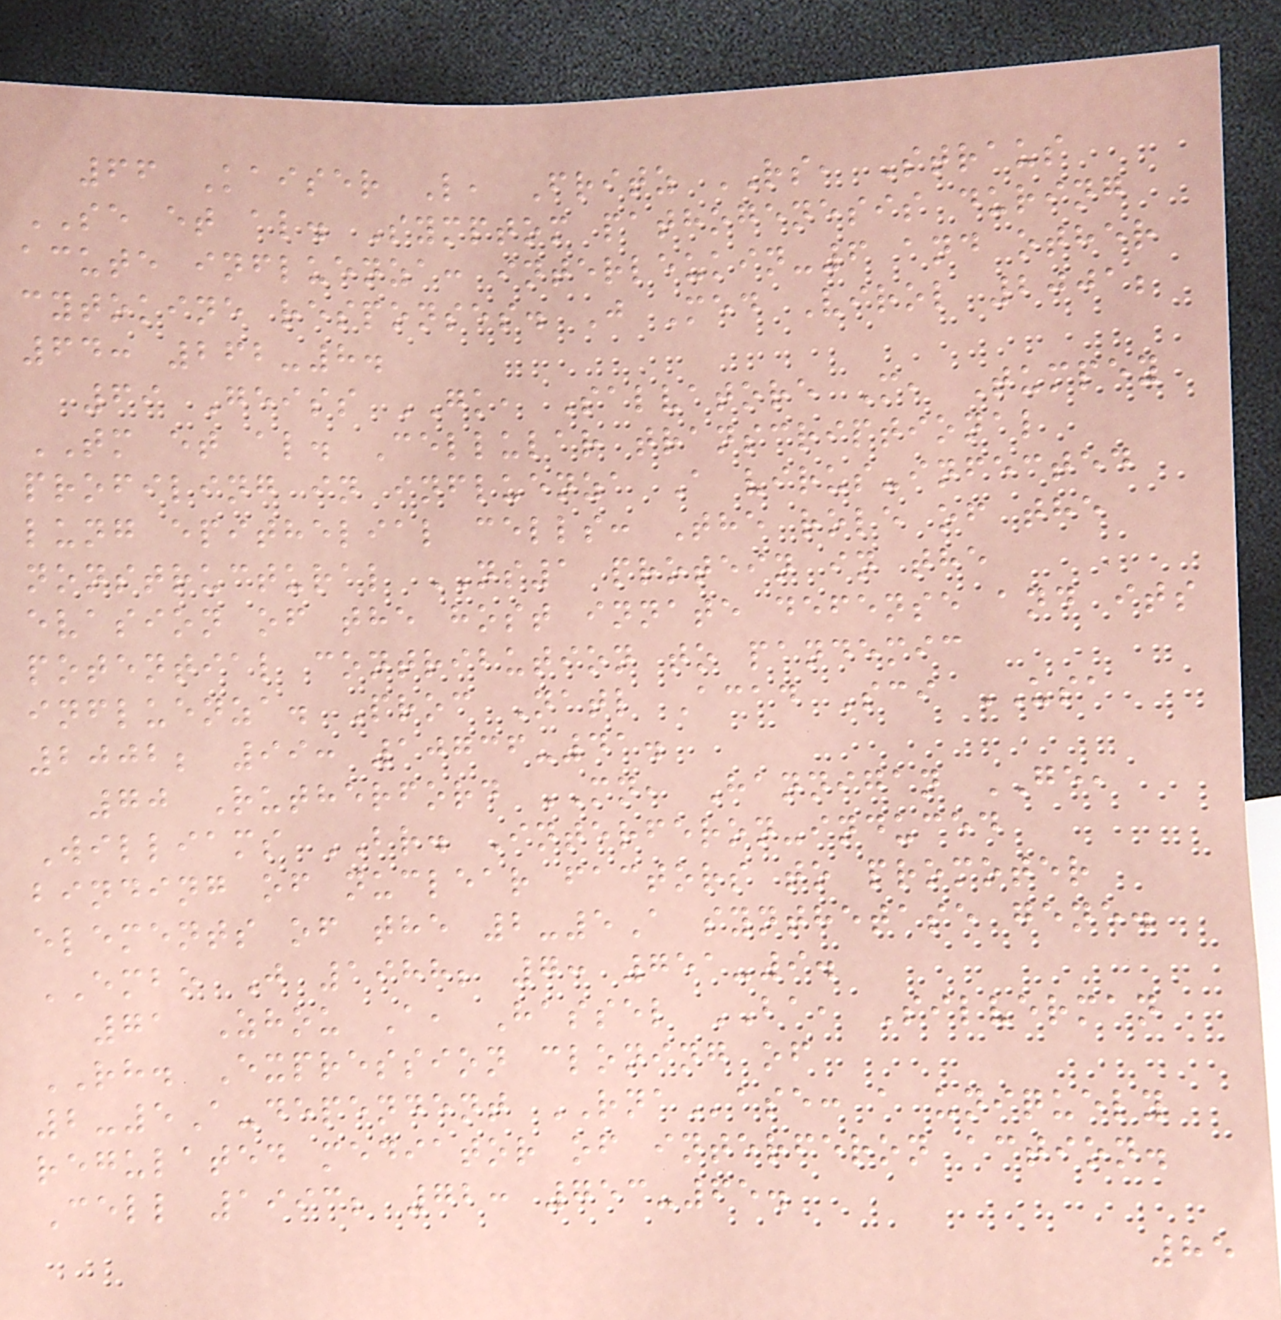66 Kaiser L, Fritz RS, Straus
SE et al. Symptom pathogenesis during
acute influenza: interleukin-6 and other
cytokine responses. J Med Virol 2001;
64: 262-8.
69 Geiss GK, Salvatore M, Tumpey
TM et al. Cellular transcriptional
profiling in influenza A virus-infected
lung epithelial cells: The role of the
nonstructural NS1 protein in the
evasion of the host innate defense and its
potential contribution to pandemic
influenza. Proc Natl Acad Sci USA
2002; 99: 10736-41.
70 Rutherford MN, Hannigan GE,
Williams BR. Interferon-induced
binding of nuclear factors to promoter
elements of the 2-5A synthetase gene.
EMBO J 1988; 7: 751-9.
71 Zhou A, Hassel BA, Silverman
RH. Expression cloning of
2-5A-dependent RNAase: a uniquely
regulated mediator of interferon action.
Cell 1993; 72: 753-65.
85
